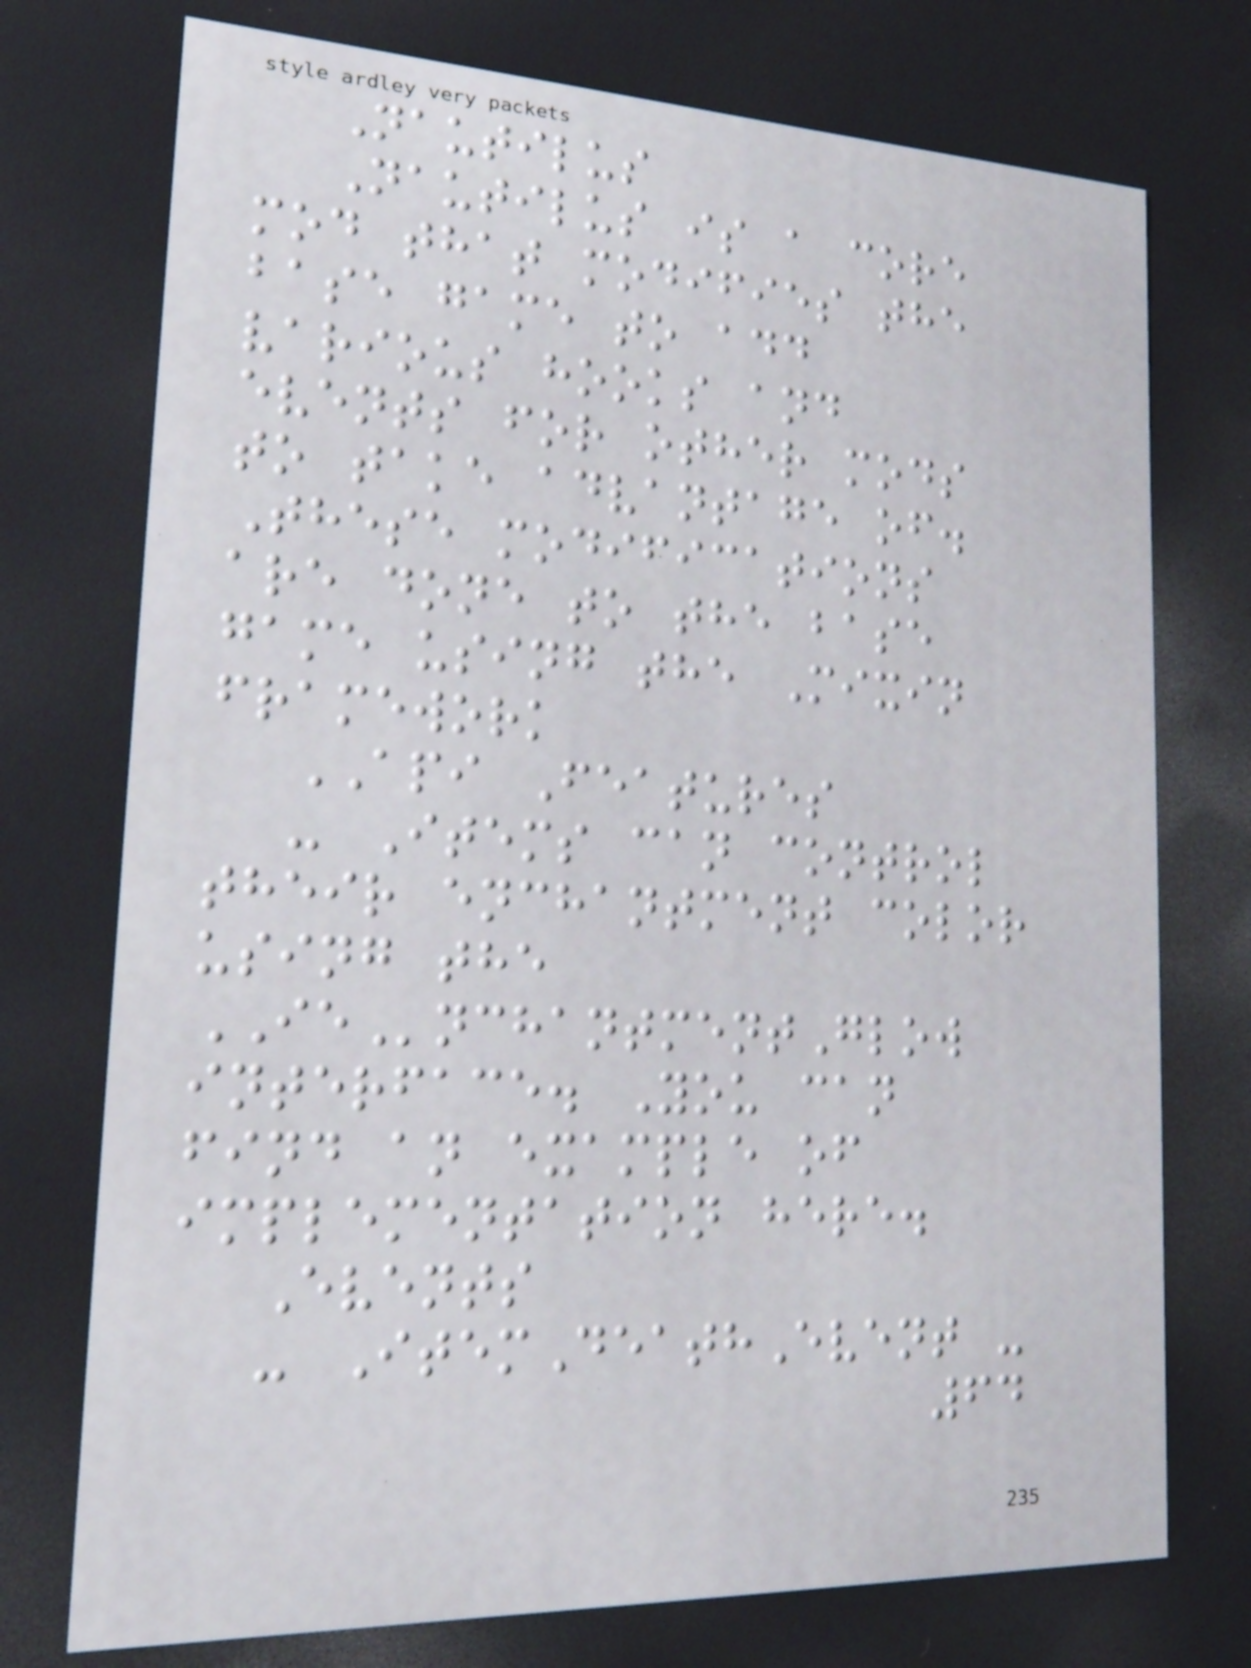Nautilus
Nautilus is a core
mod that modifies the
base game to add
various hooks and
events for other mods
to take advantage of.
These modifications
are done to the base
game using the Mixin
framework
API Features
- Items can control
their enchantment color
using the
IEnchantmentGlow
interface. You can
find an example of
implementation here.
Events
- ItemDeathEvent -
64
